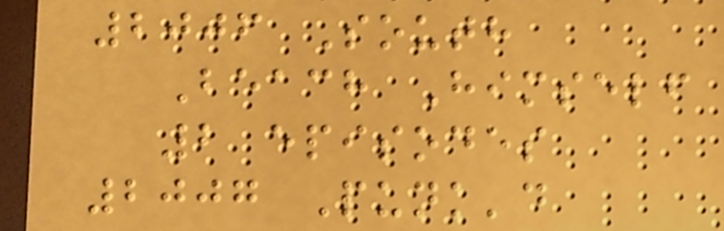2006 South
Beach Himself
2 episodes
2007 Punk'd
